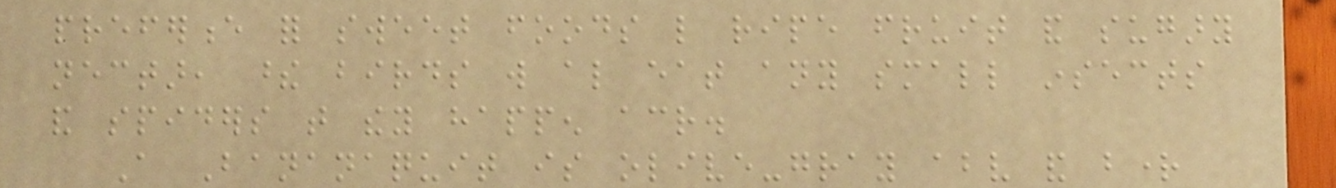preference for sweet foods like ripe fruit and sugary
nectar, these birds will also eat any small insects
and spiders that they happen across.
A Bananaquit is olive-gray above and bright
